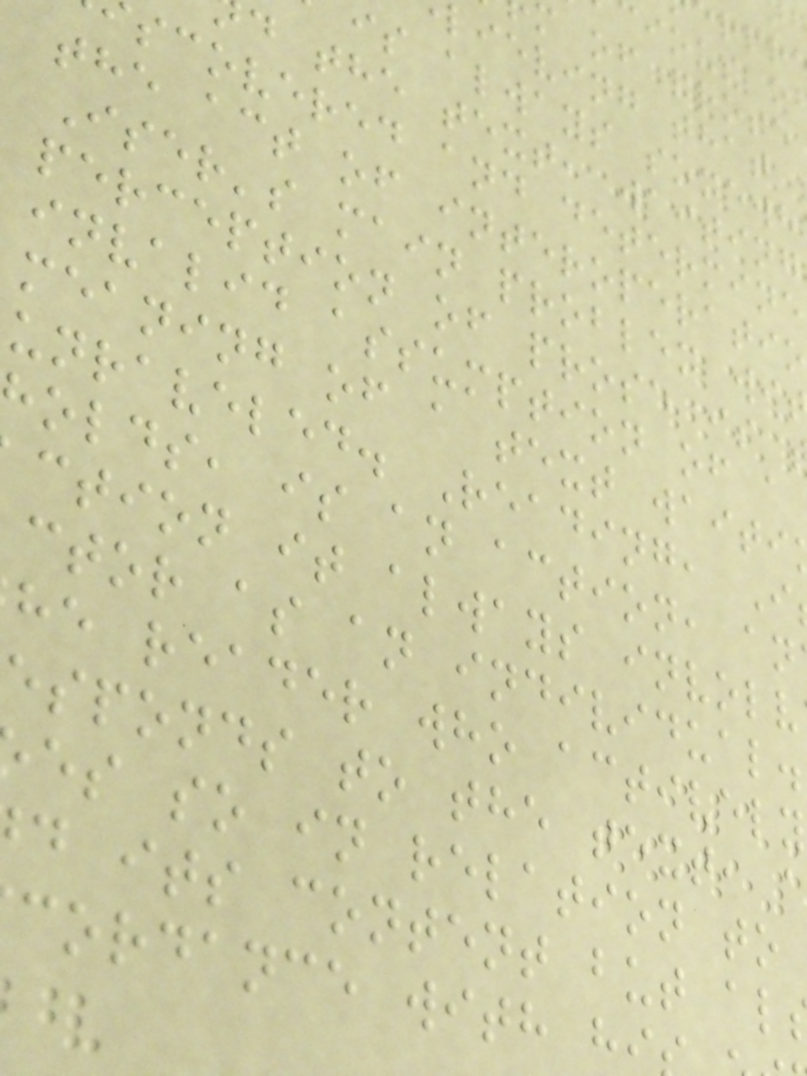m of prose
lieving that
is always somewh
d the text, waiting
scovered and determine
the act of interoperatio
Iser's main problem wi
perception of prose is
invalid assumption of a
meaning of a text waiti
unraveled. Reading, I
olds, is an action, an
ction it always involv
ctor as an individual.
he reader who actively
esponds to the text,
es so in relation to
d its content but al
cordance with h
